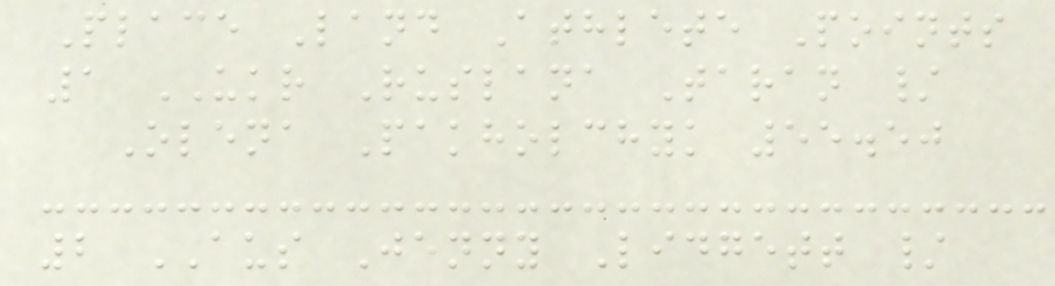Place Land Athlete Points
1 UKR Ruslana Taran /
Olena Pakholchyk 55.50
2 AUS Jenny Lidgett /
